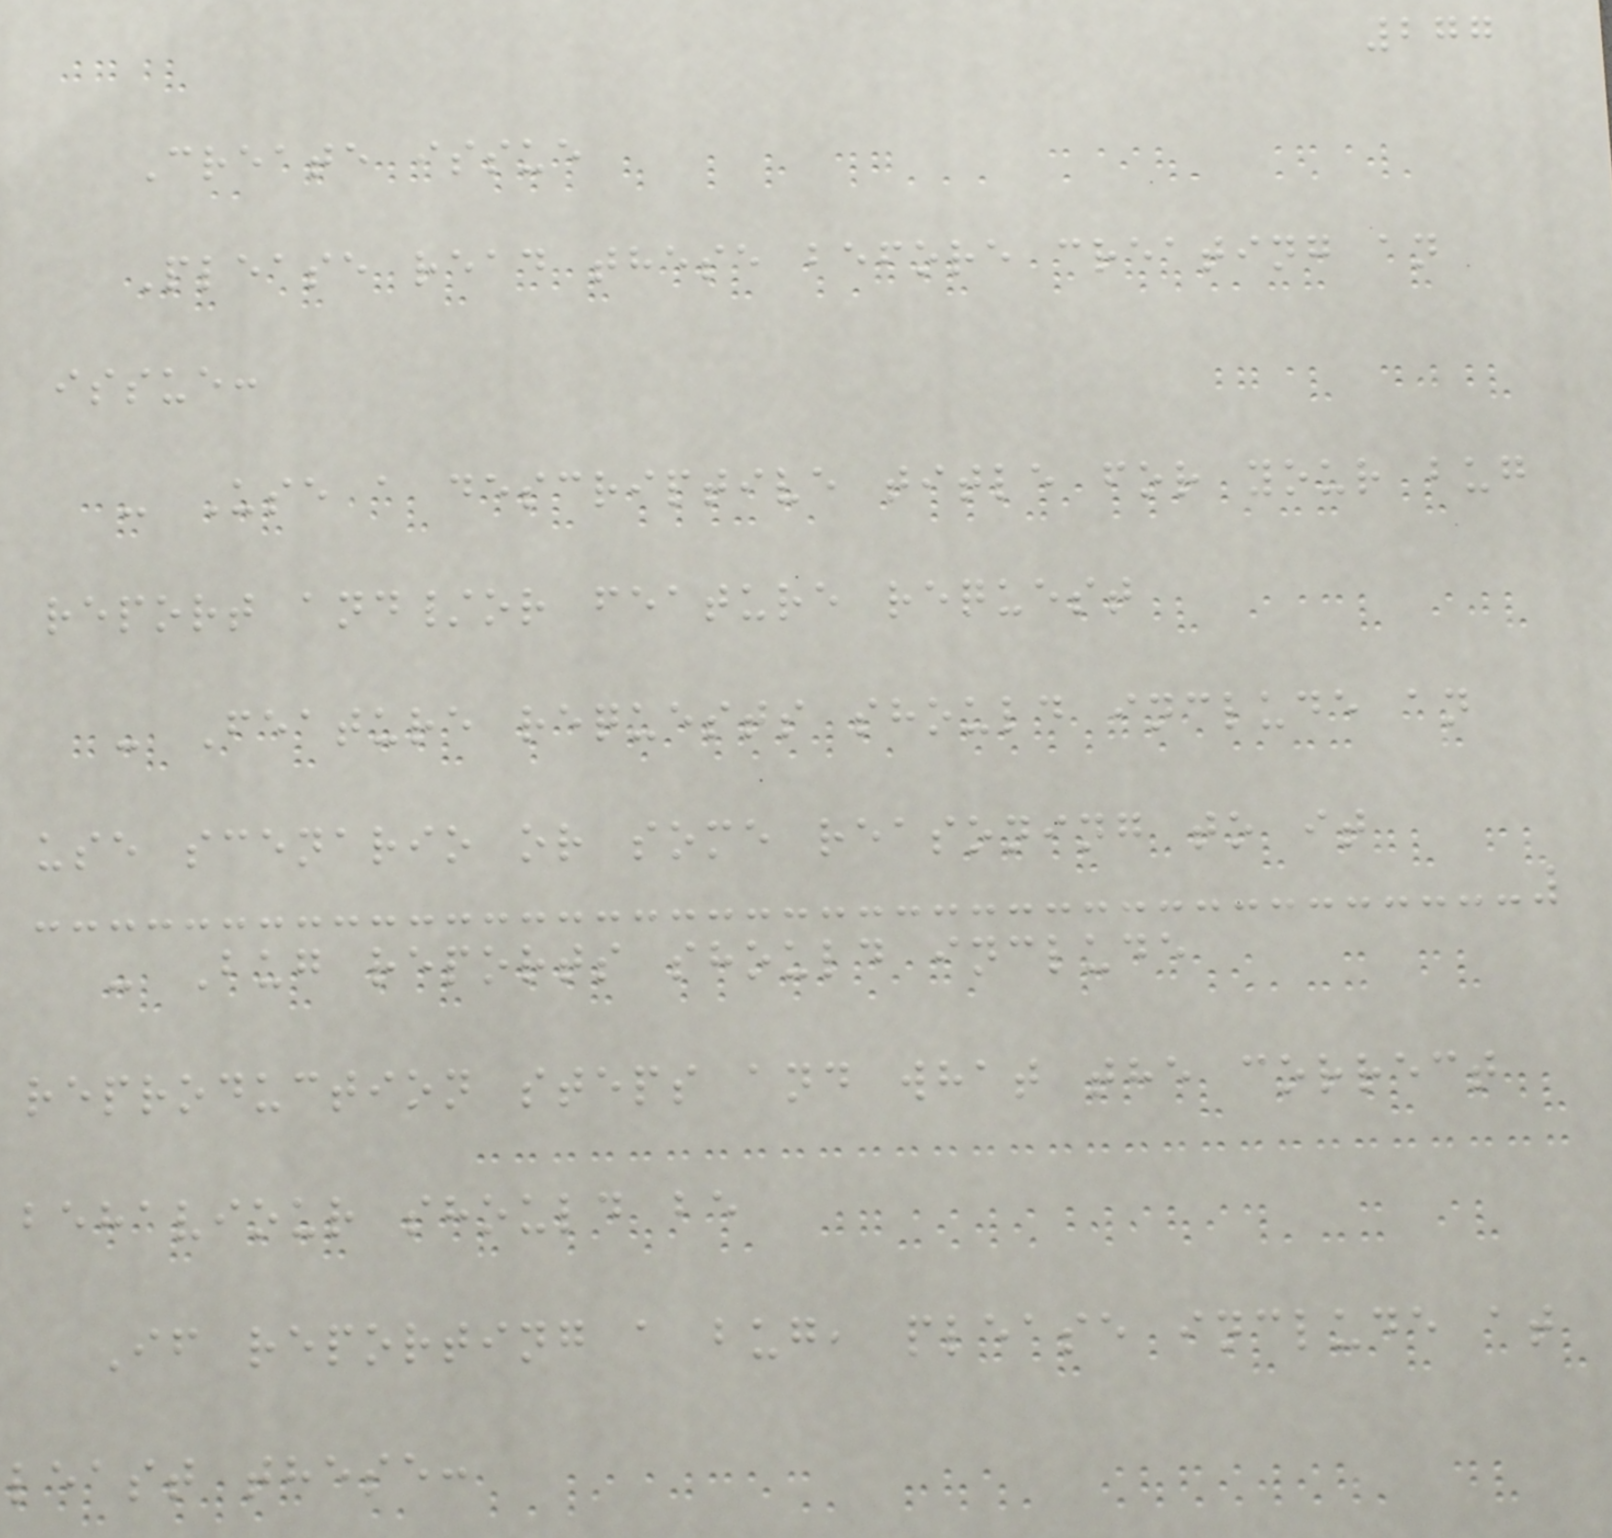277
Create issue
Please read these before creating an
issue:
- Use a descriptive title for your bug
report and/or feature request
- Feature requests should include an
use scenario or some reasoning to it
- Bug reports should include
reproduction steps and what the correct
behaviour should be
If reporting a bug, please include at
least these:
